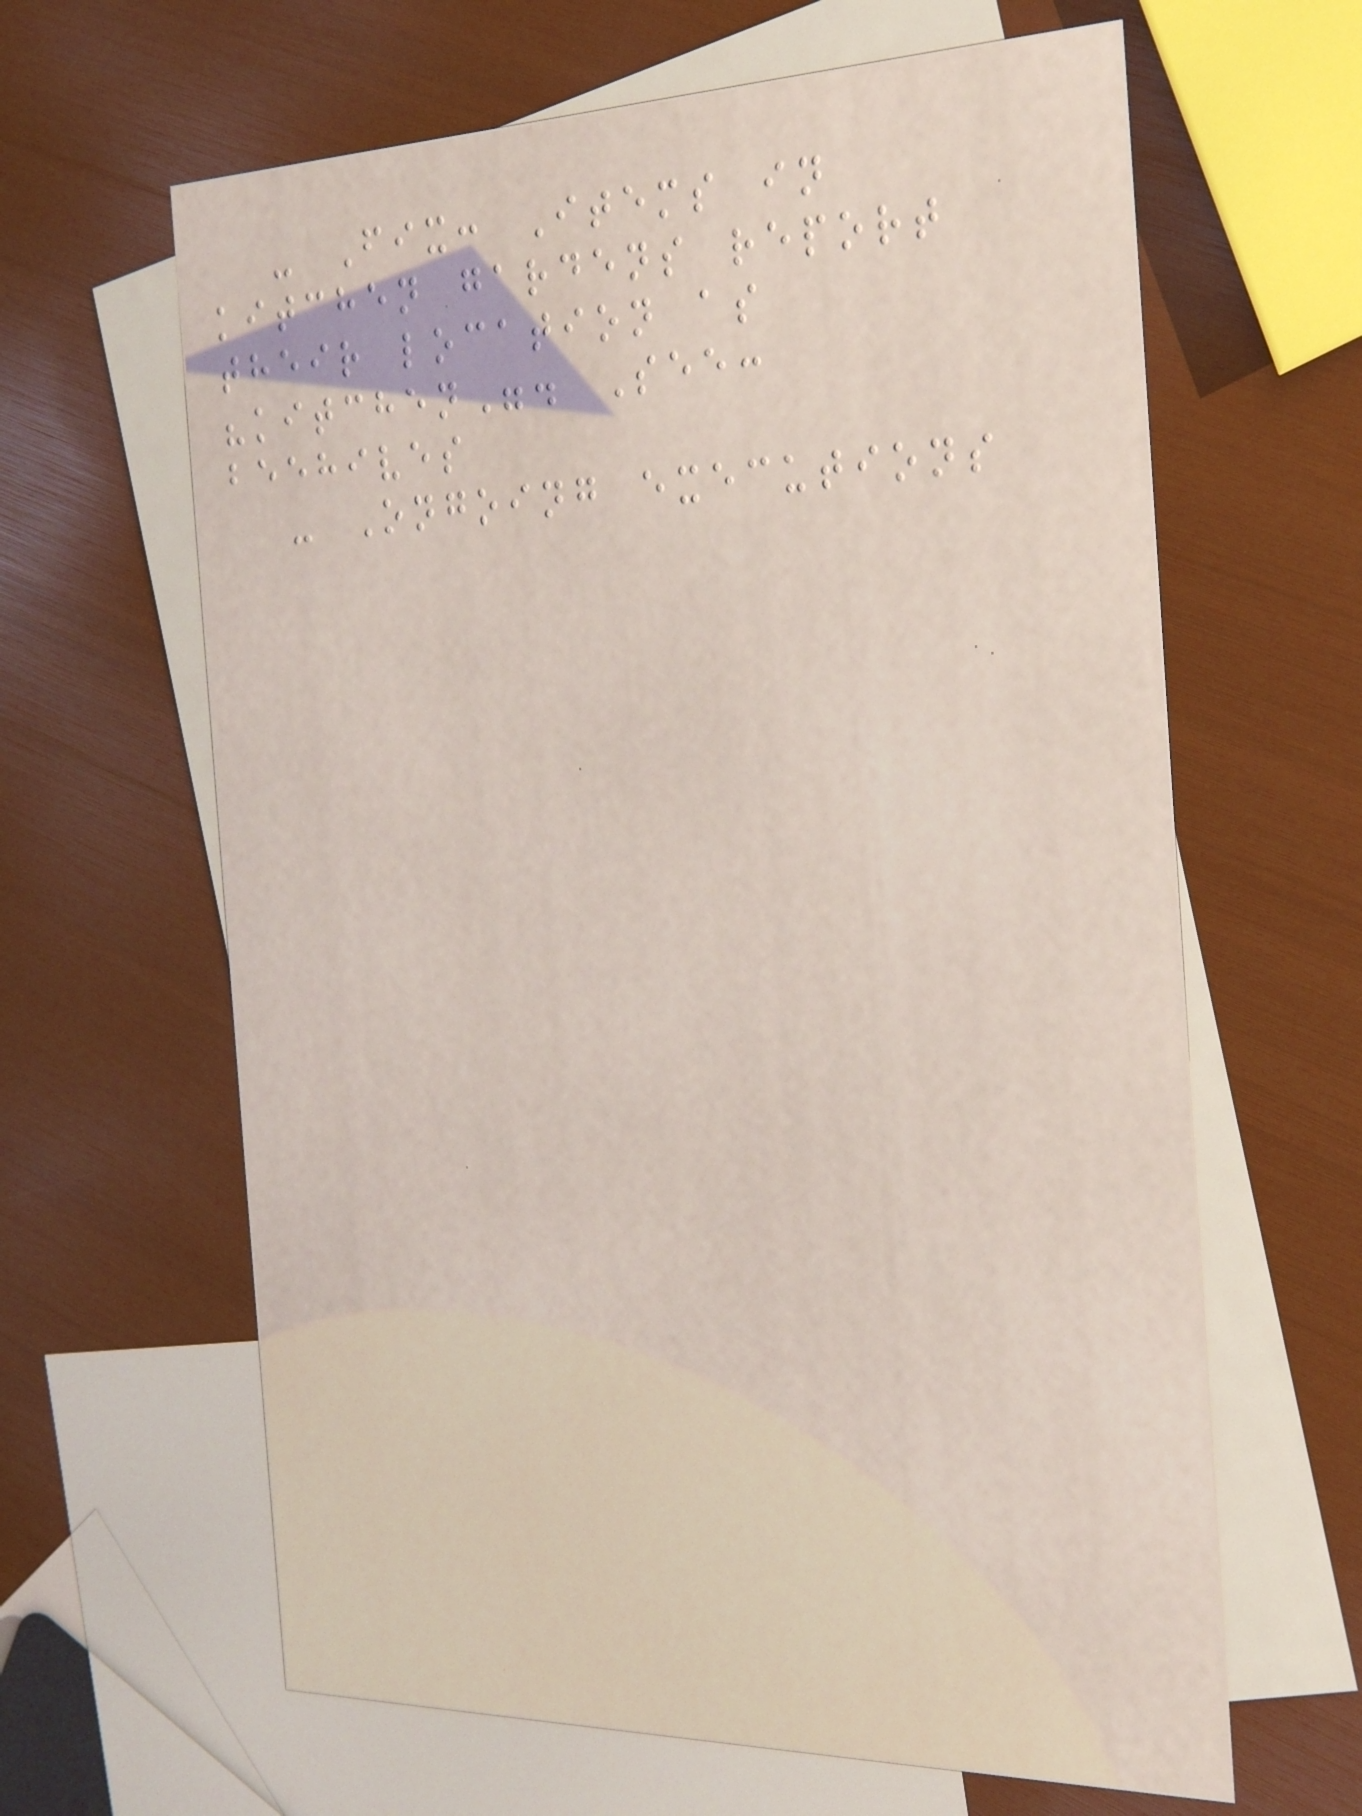- Fix: Items in
kitchen gardens report
their location as
"kitchen". See:
beehives
- Ongoing executions
